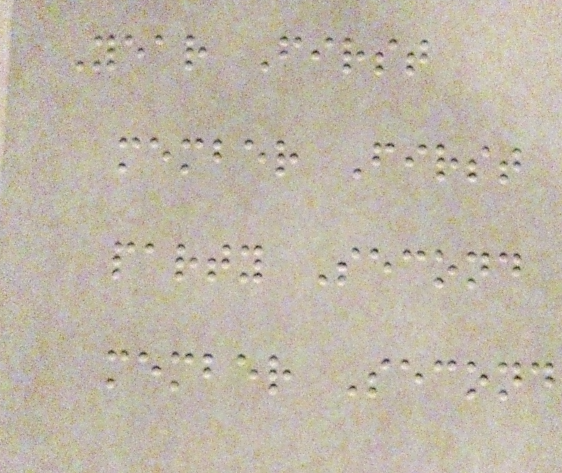Year First
member First
party Second
member Second
